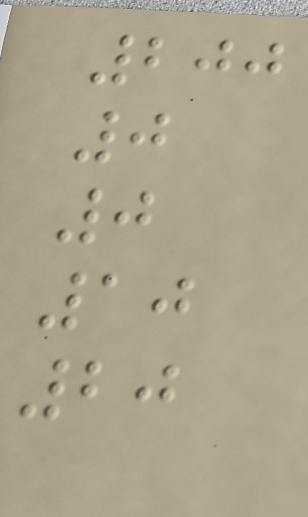200
0
0
10
20
